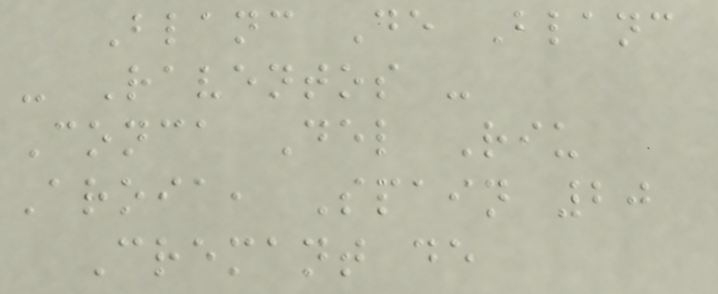Blanc De Blanc
- Raventos -
Conca Del Riu
Aroia, Spain 20
Cremant de
